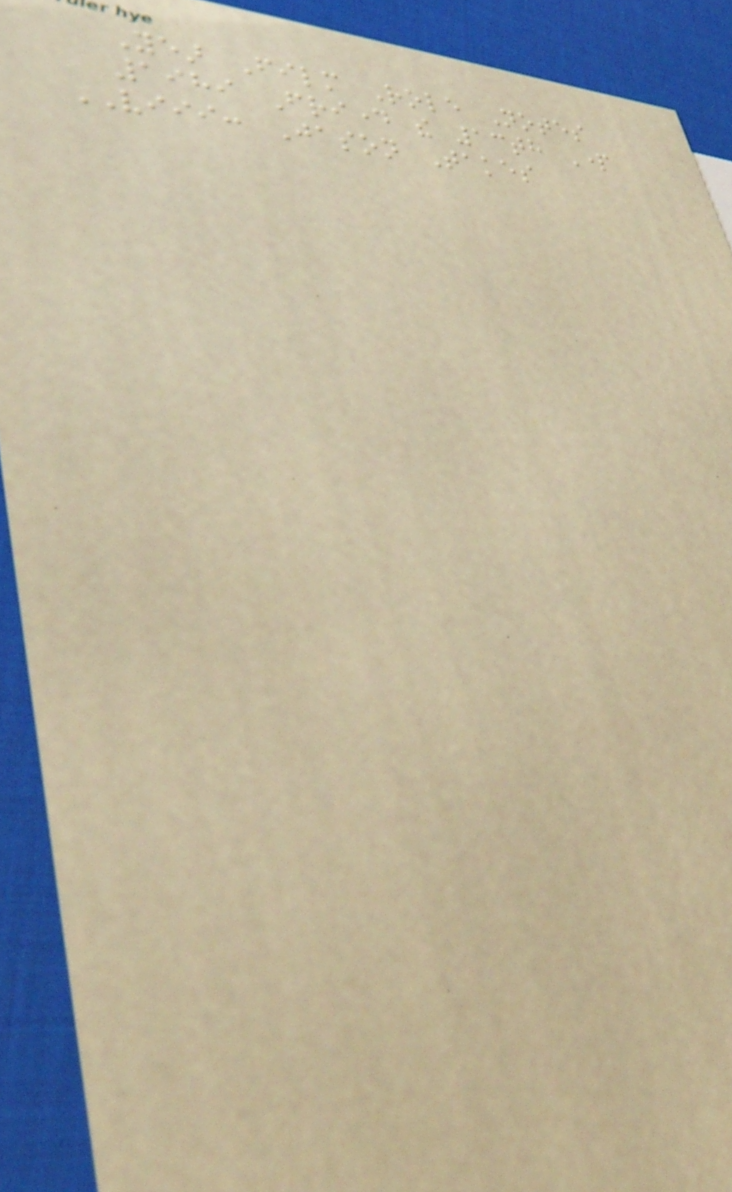Year Film Role Notes
1989 Friday the 13th Part
VIII: Jason Takes
